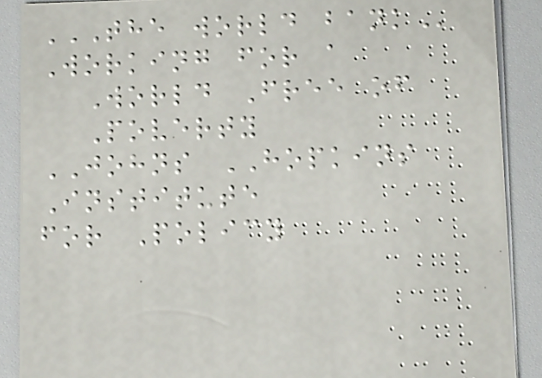THE WORLD BANK
Working for a
World Free of
Poverty
JOHNS HOPKINS
Institute
for Policy
